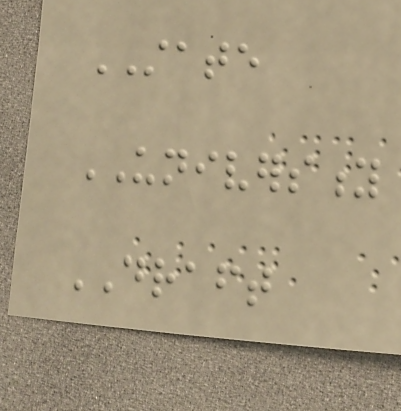STATE
UNIVERSITY
DRAFT
